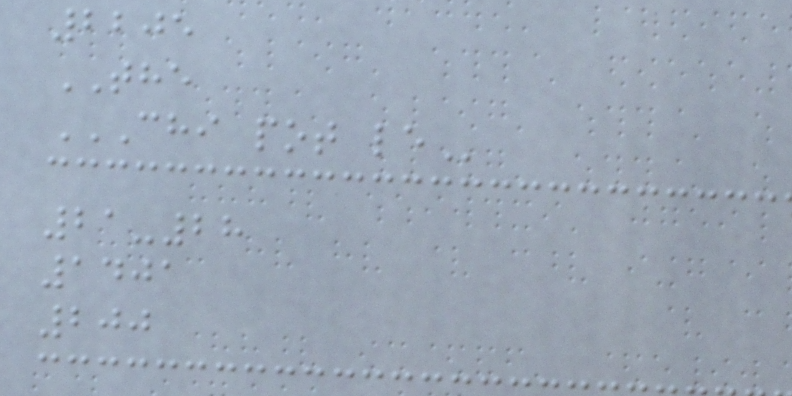2205
THE
CHI POT LE
21-28
1401
200
